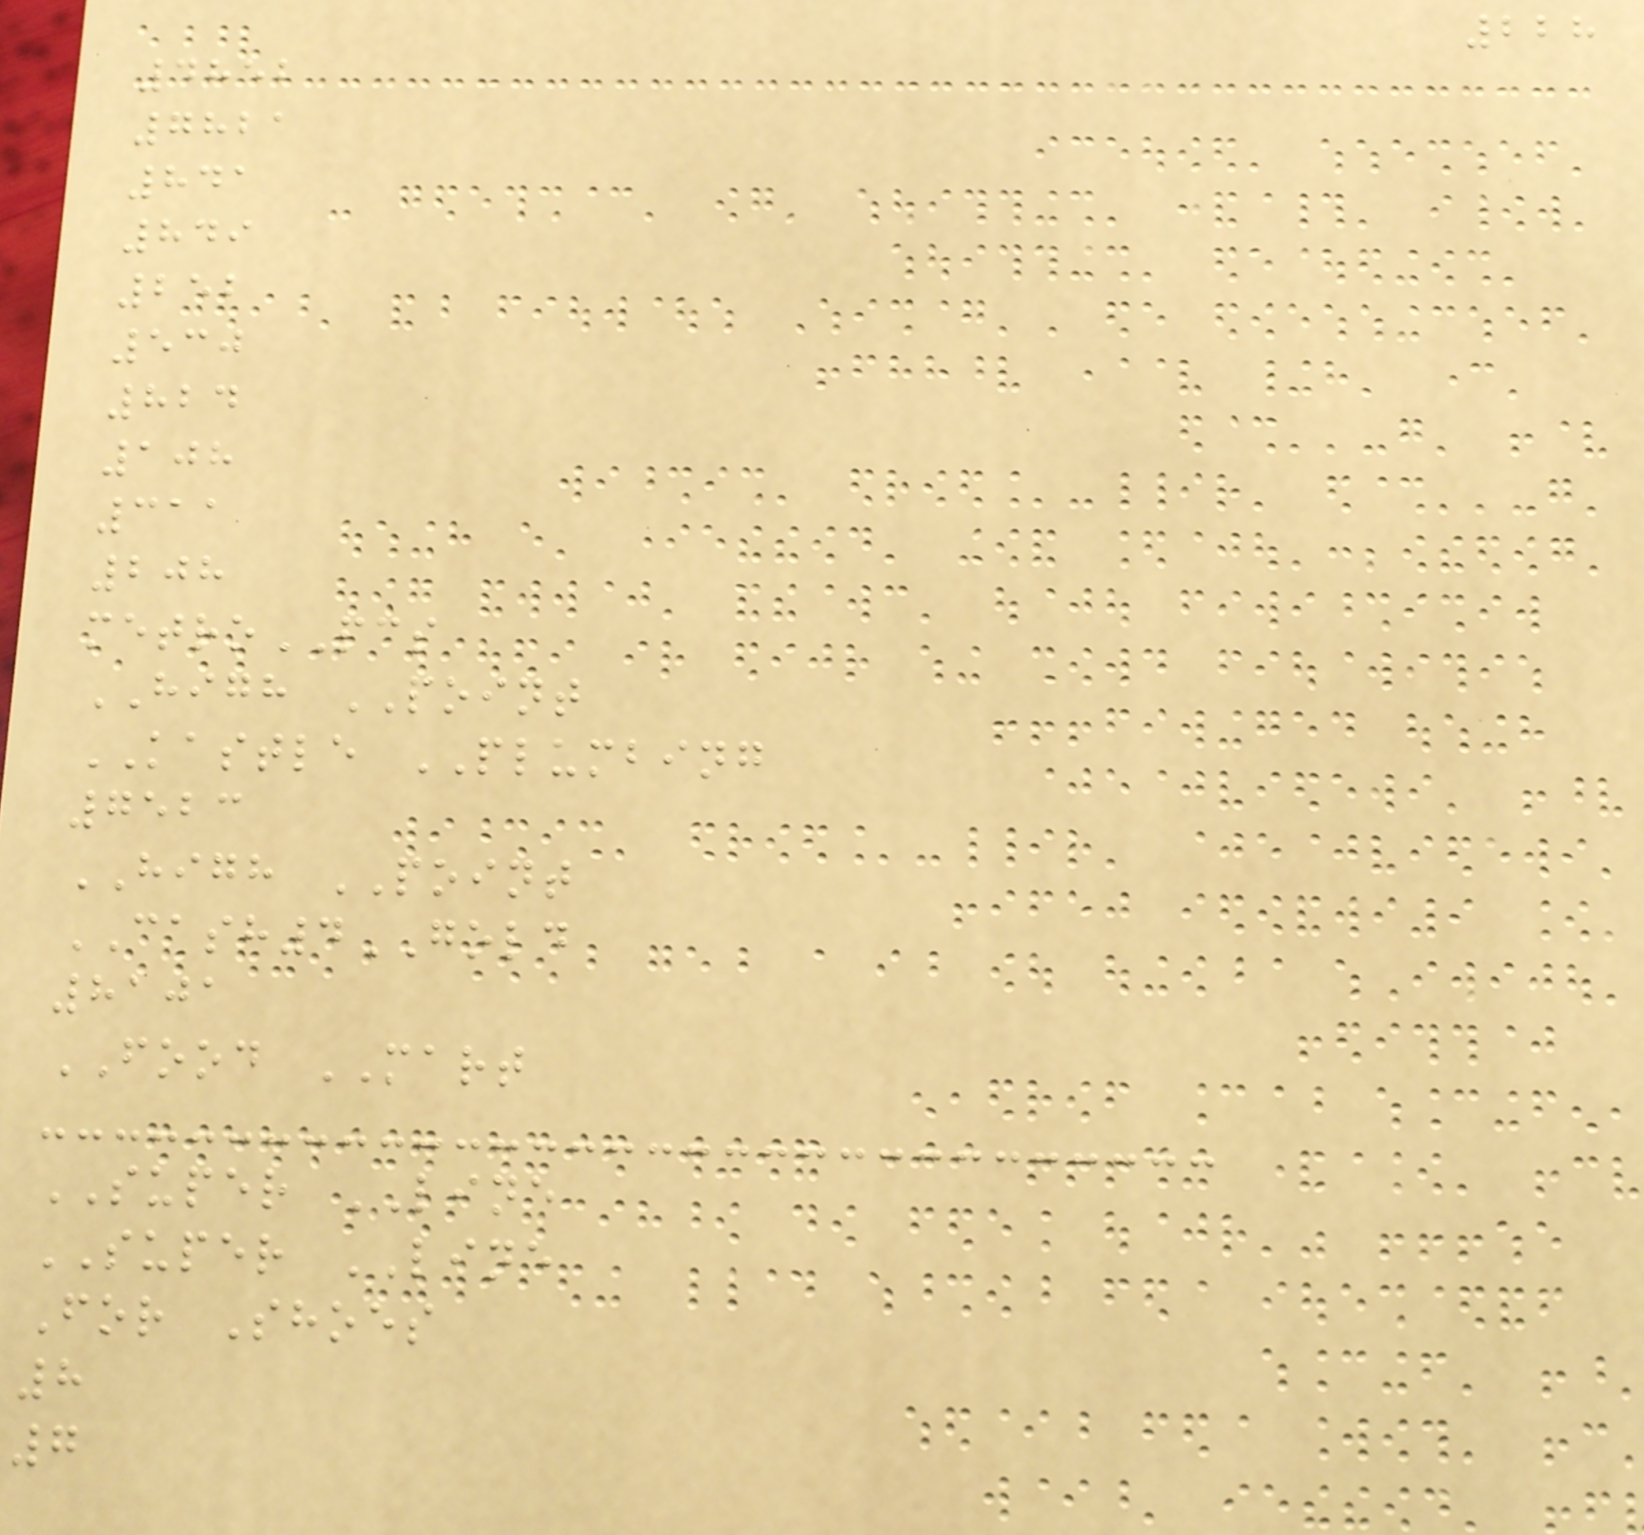228
4852
7821
841
849
252
530
824
108
311
208
metroPCS
HIGH POINT
KASTLE PLUMBING
7523
HIGH POINT
CASH4GOLD
8101
FOOD MART
SUPER LINE
SUPER LINE
For Shoes
8
7
